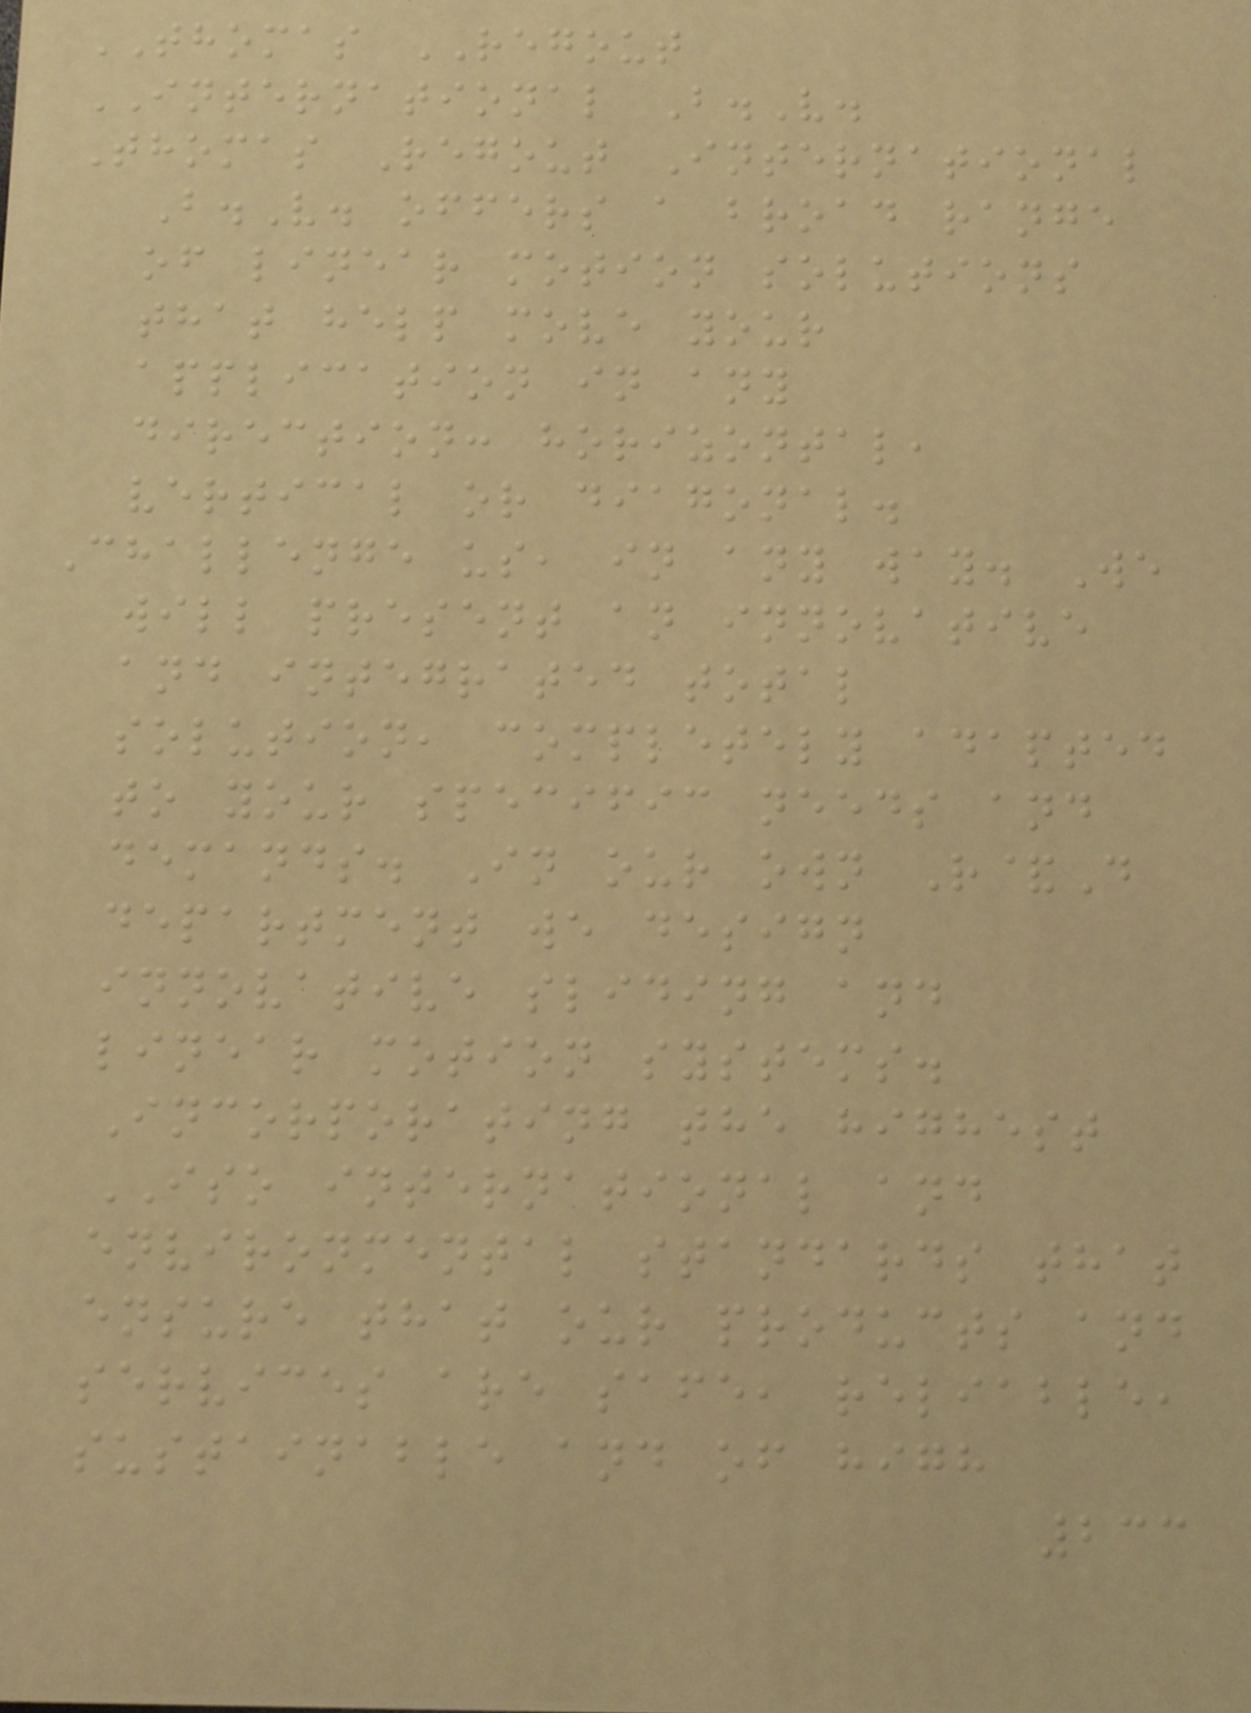THOMAS REGOUT
INTERNATIONAL B.V.
Thomas Regout International
B.V. offers a broad range
of linear motion solutions
that help move your
application in any
direction: horizontal,
vertical or diagonal.
Challenge us, in any way. We
will present an innovative
and integrated total
solution, completely adapted
to your specific needs and
demands. In our own R&D
department we design
innovative sliding and
linear motion systems.
Incorporating the highest
ISO international and
environmental standards that
ensure that our products and
services are safe, reliable,
sustainable and of high
233
